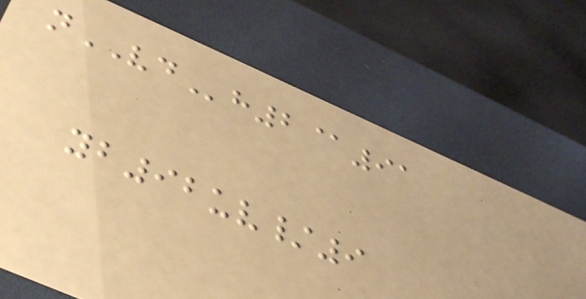nVDh2@91
yb92uv/9
